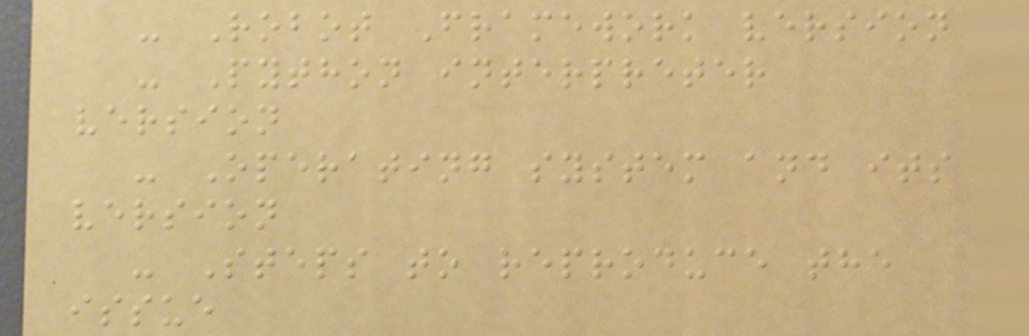- Robot Framework version
- Python interpreter
version
- Operating system and its
version
- Steps to reproduce the
issue
